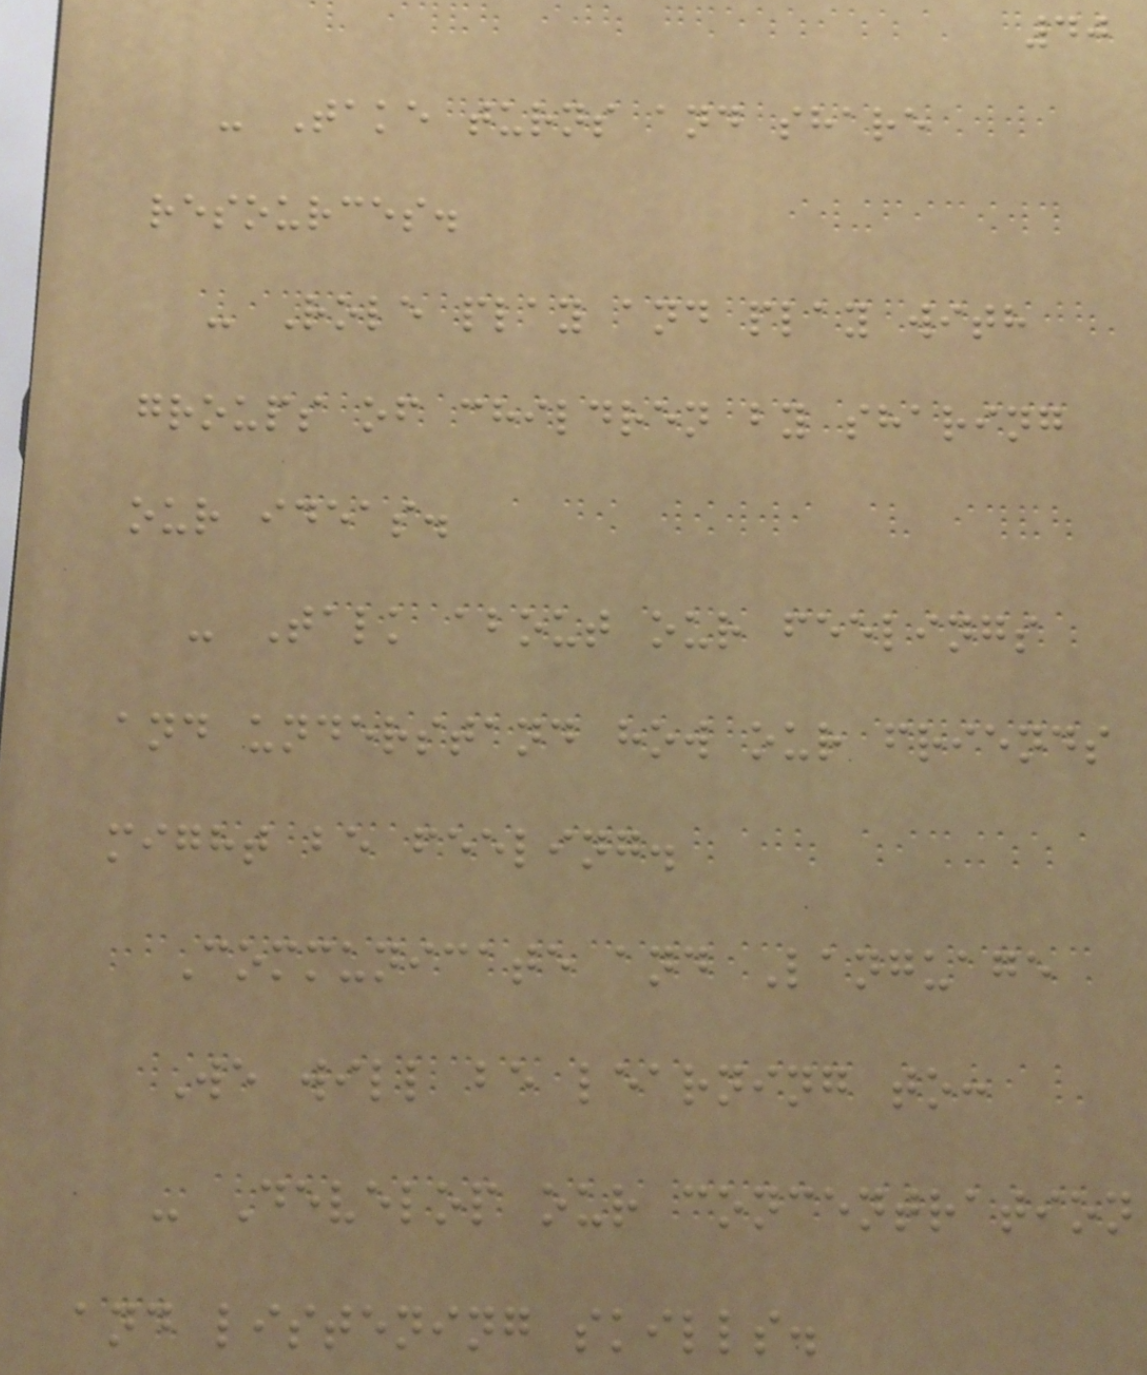40
- Take turns and share
resources.
- Role play and play with
groups of children by sharing
our ideas.
- Talk about our feelings
and understand how our friends
might be feeling.
Communicate and Language
We will be learning to:
- Develop our concentration
and listening skills.
